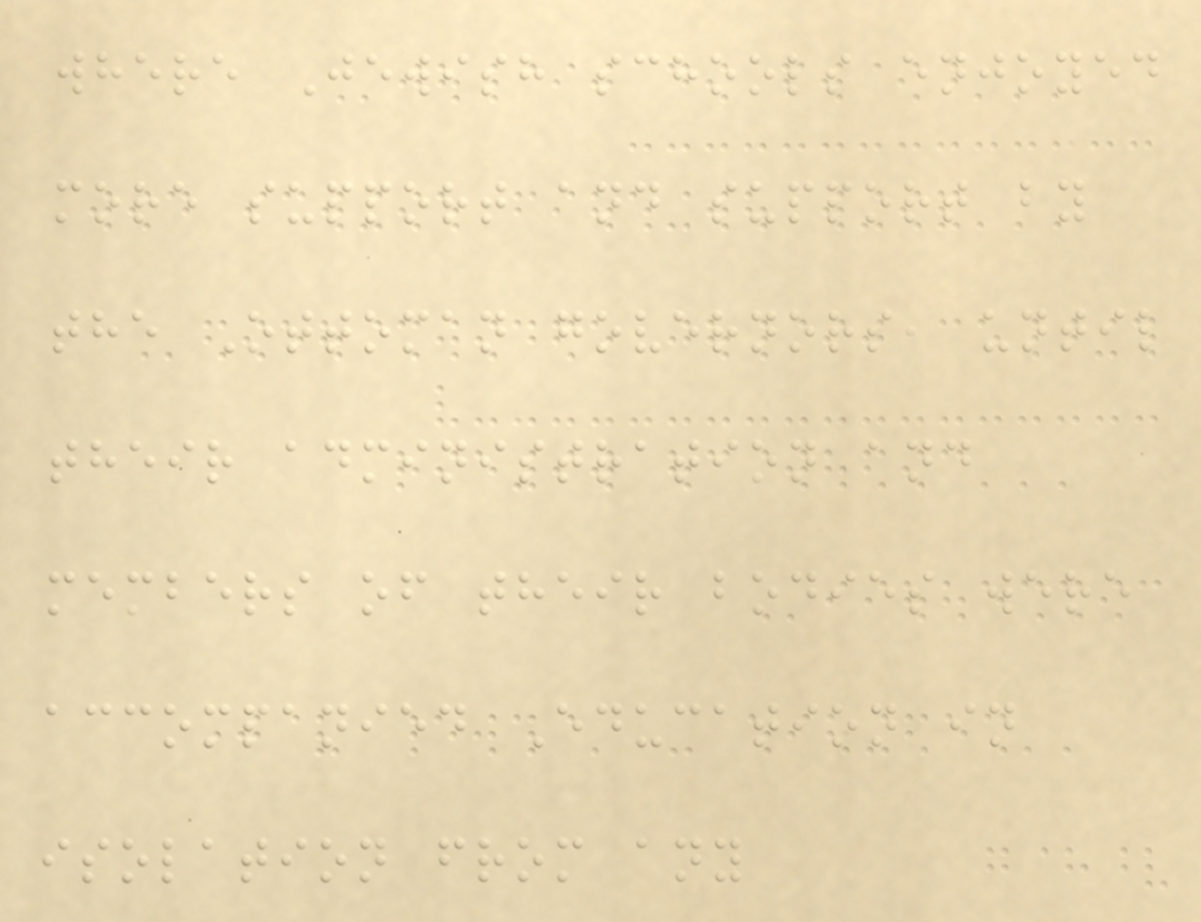where Jewish schools enjoyed
more support and support by
the Ottoman governors, until
their administration and
members of their bodies were
accompanied Education in
isolation from any
